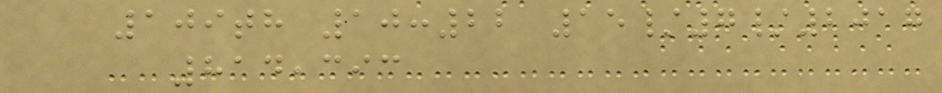109th 10:22 15/7/2017
814,393
